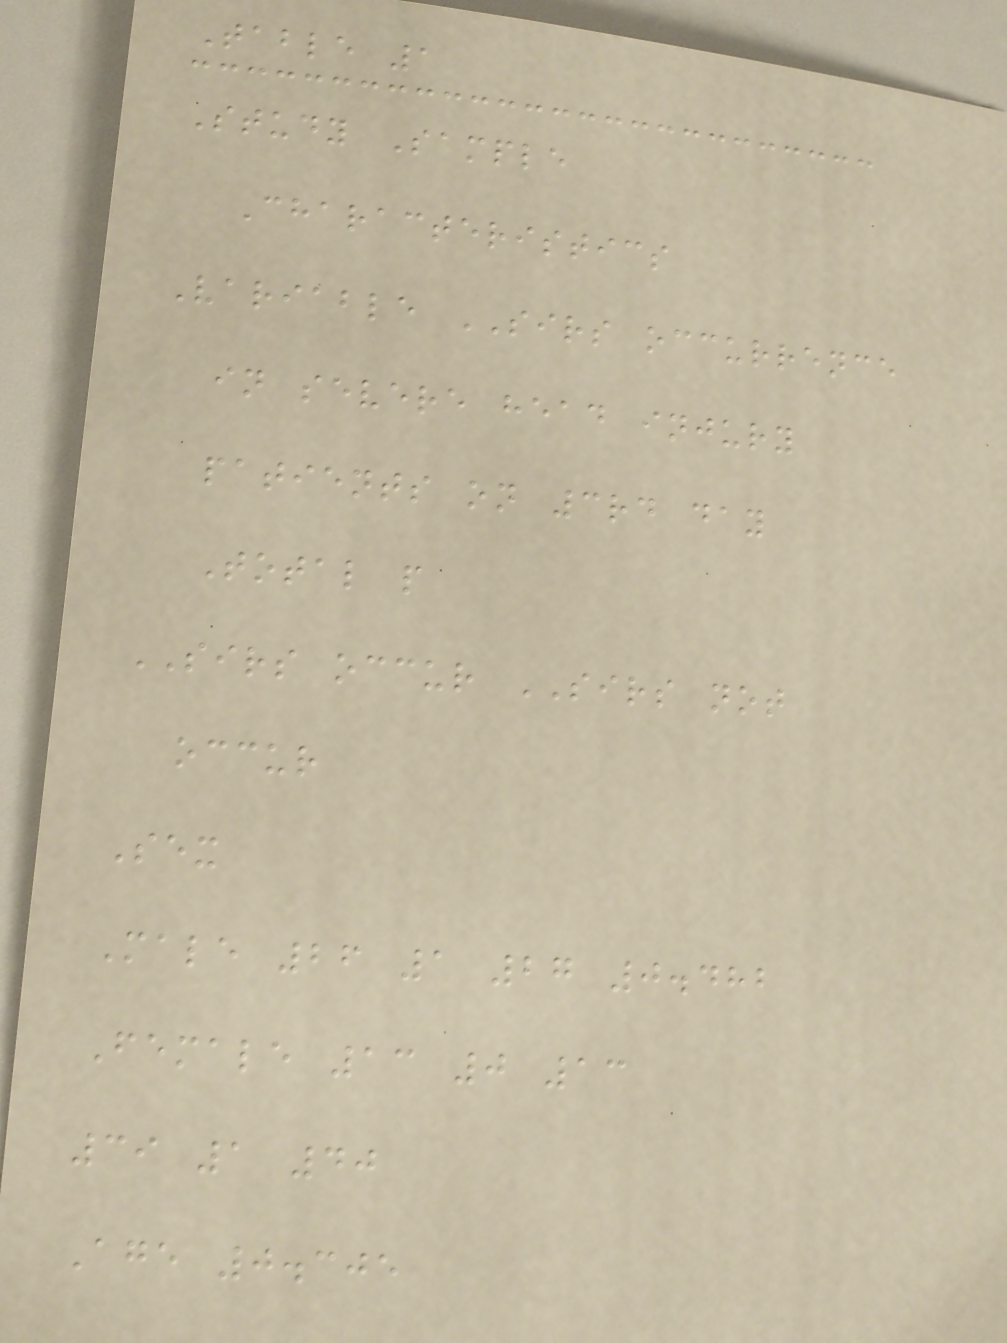Table 1
Study Sample
Characteristics
Variable SIRS occurrence
in severe head injury
patients on 3rd day
Total p
SIRS occur SIRS not
occur
Sex
Male 26 1 27 0.482
Female 13 0 13
39 1 40
Age 0.305
